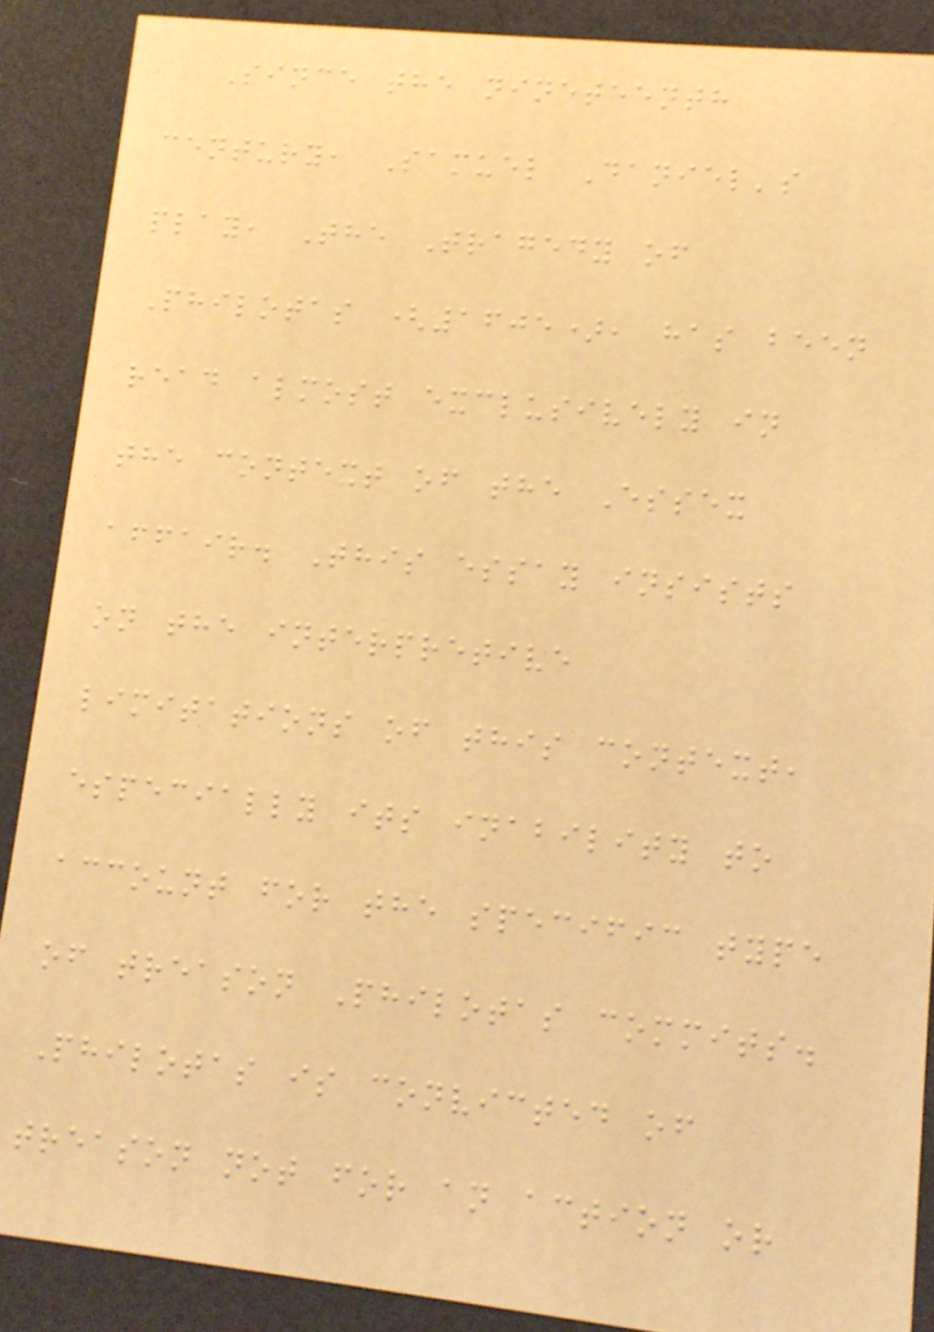Since the nineteenth
century, Samuel Daniel's
play, The Tragedy of
Philotas (1605), has been
read almost exclusively in
the context of the Essex
affair. This essay insists
on the interpretive
limitations of this context,
especially its inability to
account for the specific type
of treason Philotas commits.
Philotas is convicted of
treason not for an action or
